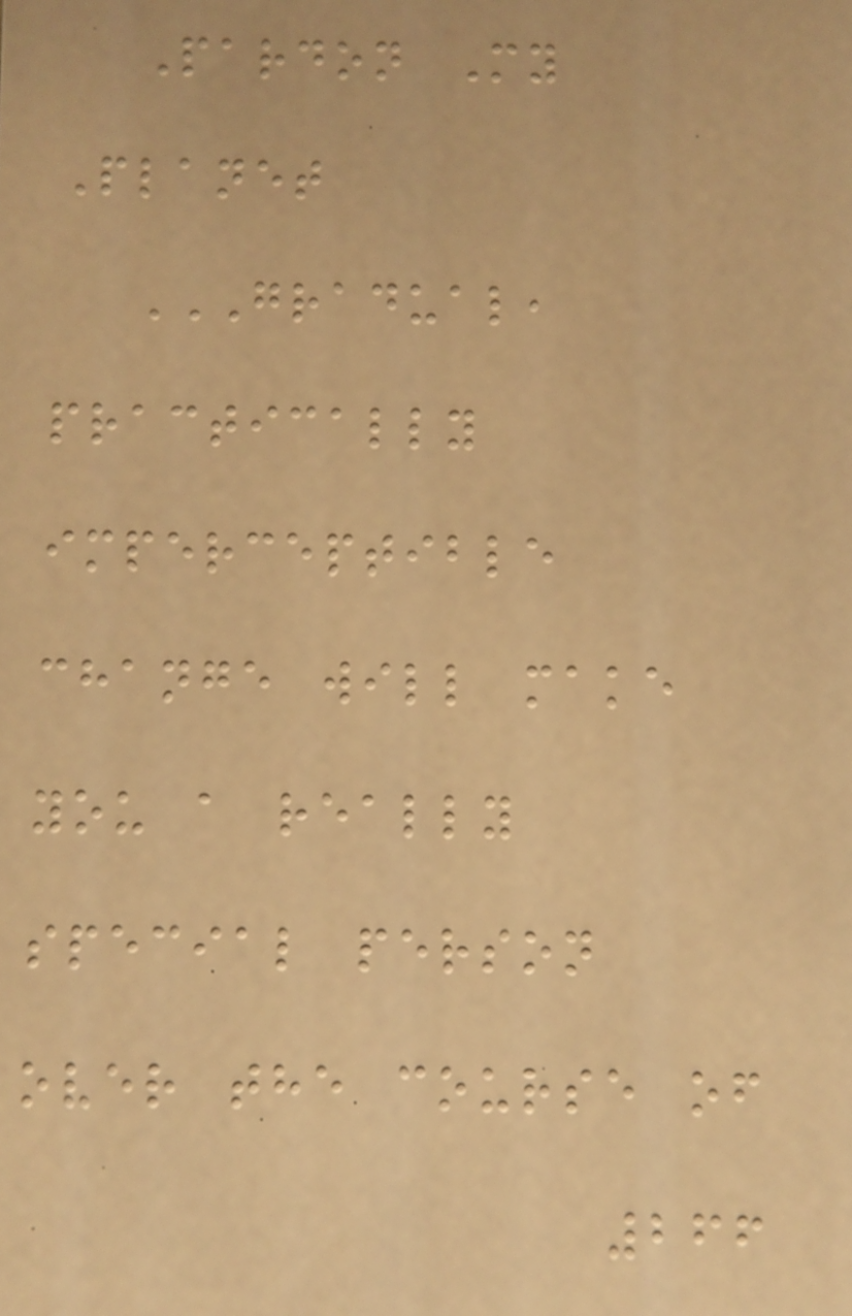Pardon My
Planet
GRADUAL,
PRACTICALLY
IMPERCEPTIBLE
CHANGE WILL MAKE
YOU A REALLY
SPECIAL PERSON
OVER THE COURSE OF
266
